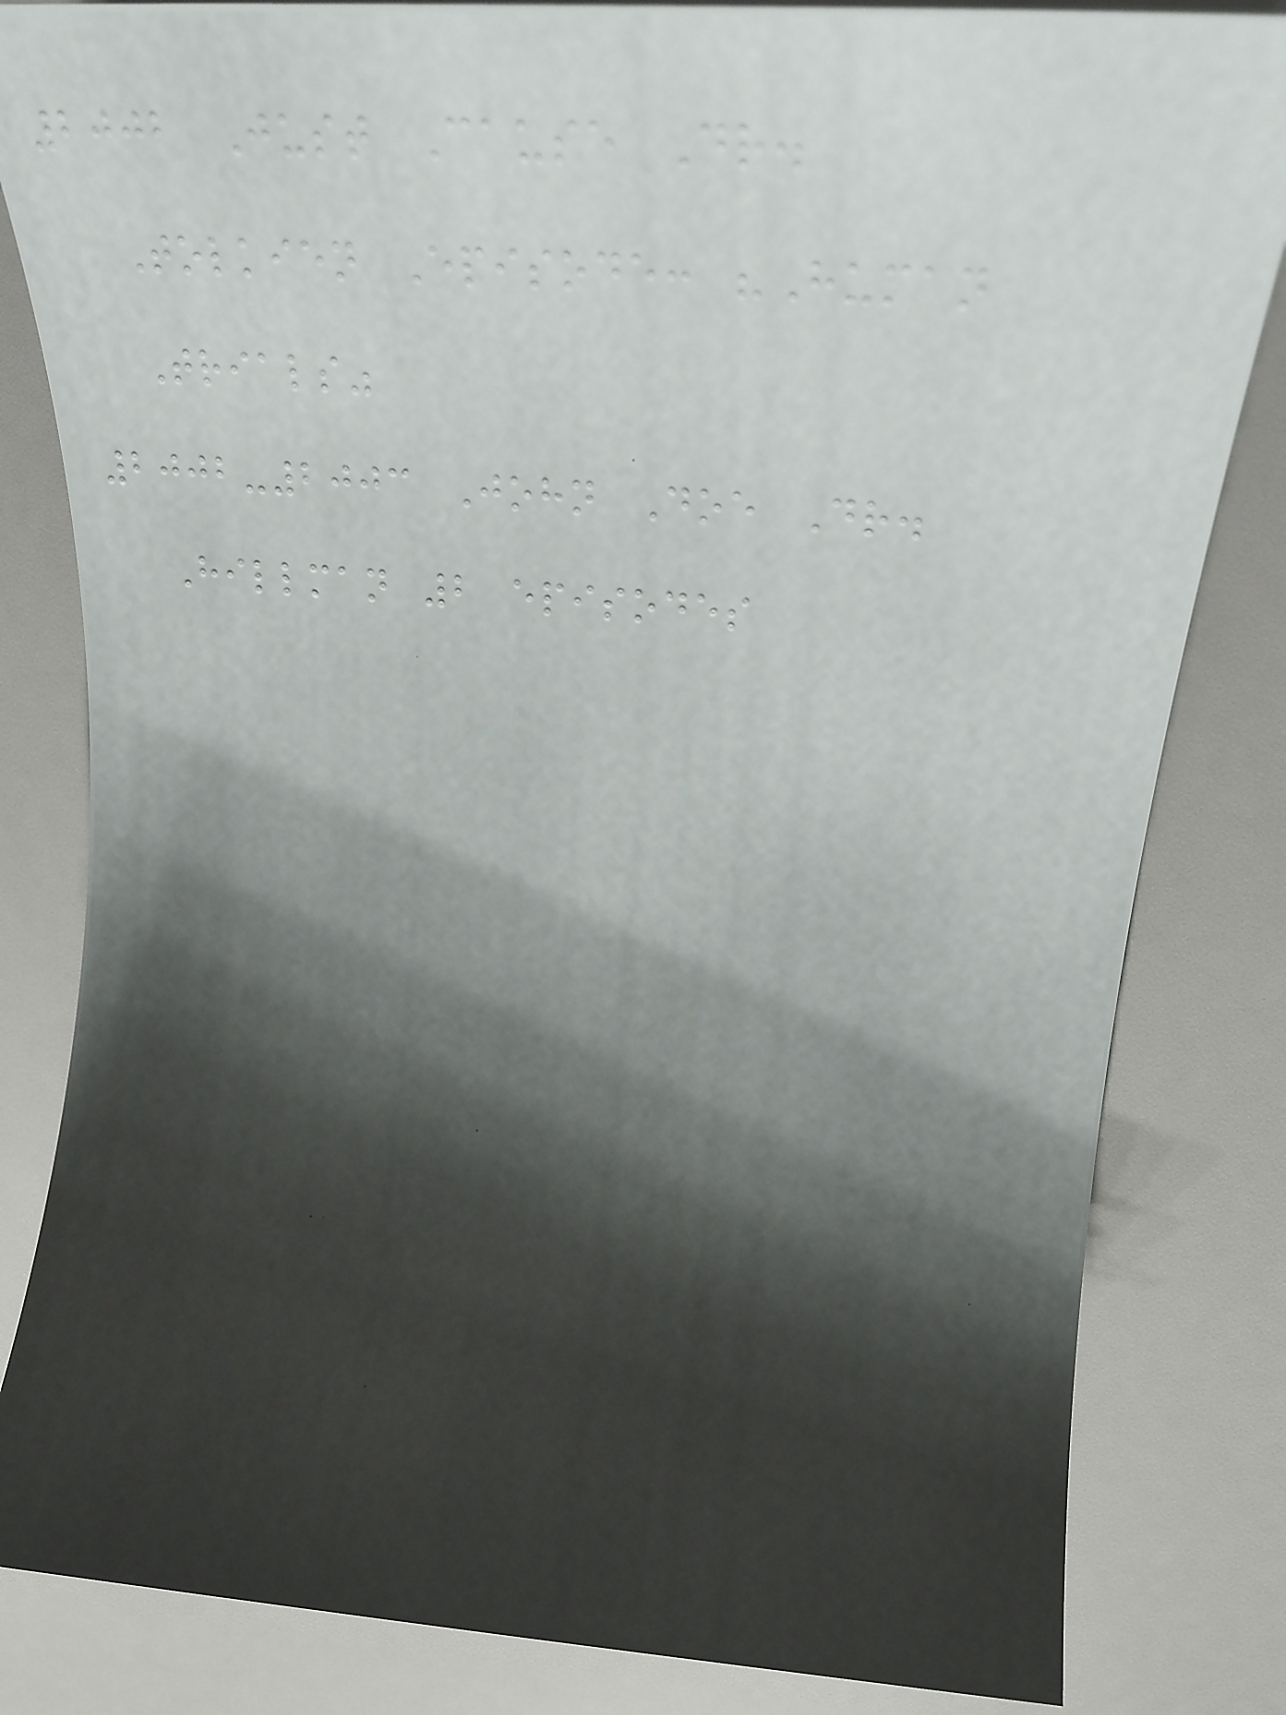2002 Just Cause Dr.
Tolkien Episode: "Human
Trials"
2002-2003 John Doe Dr.
Hillman 2 episodes
